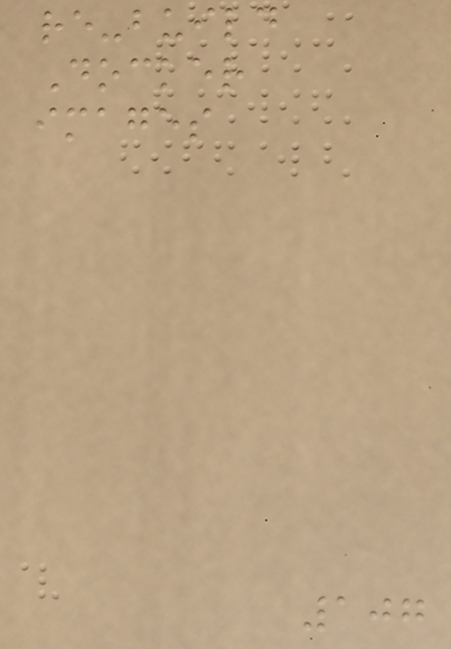re-build
Docker
images
107
